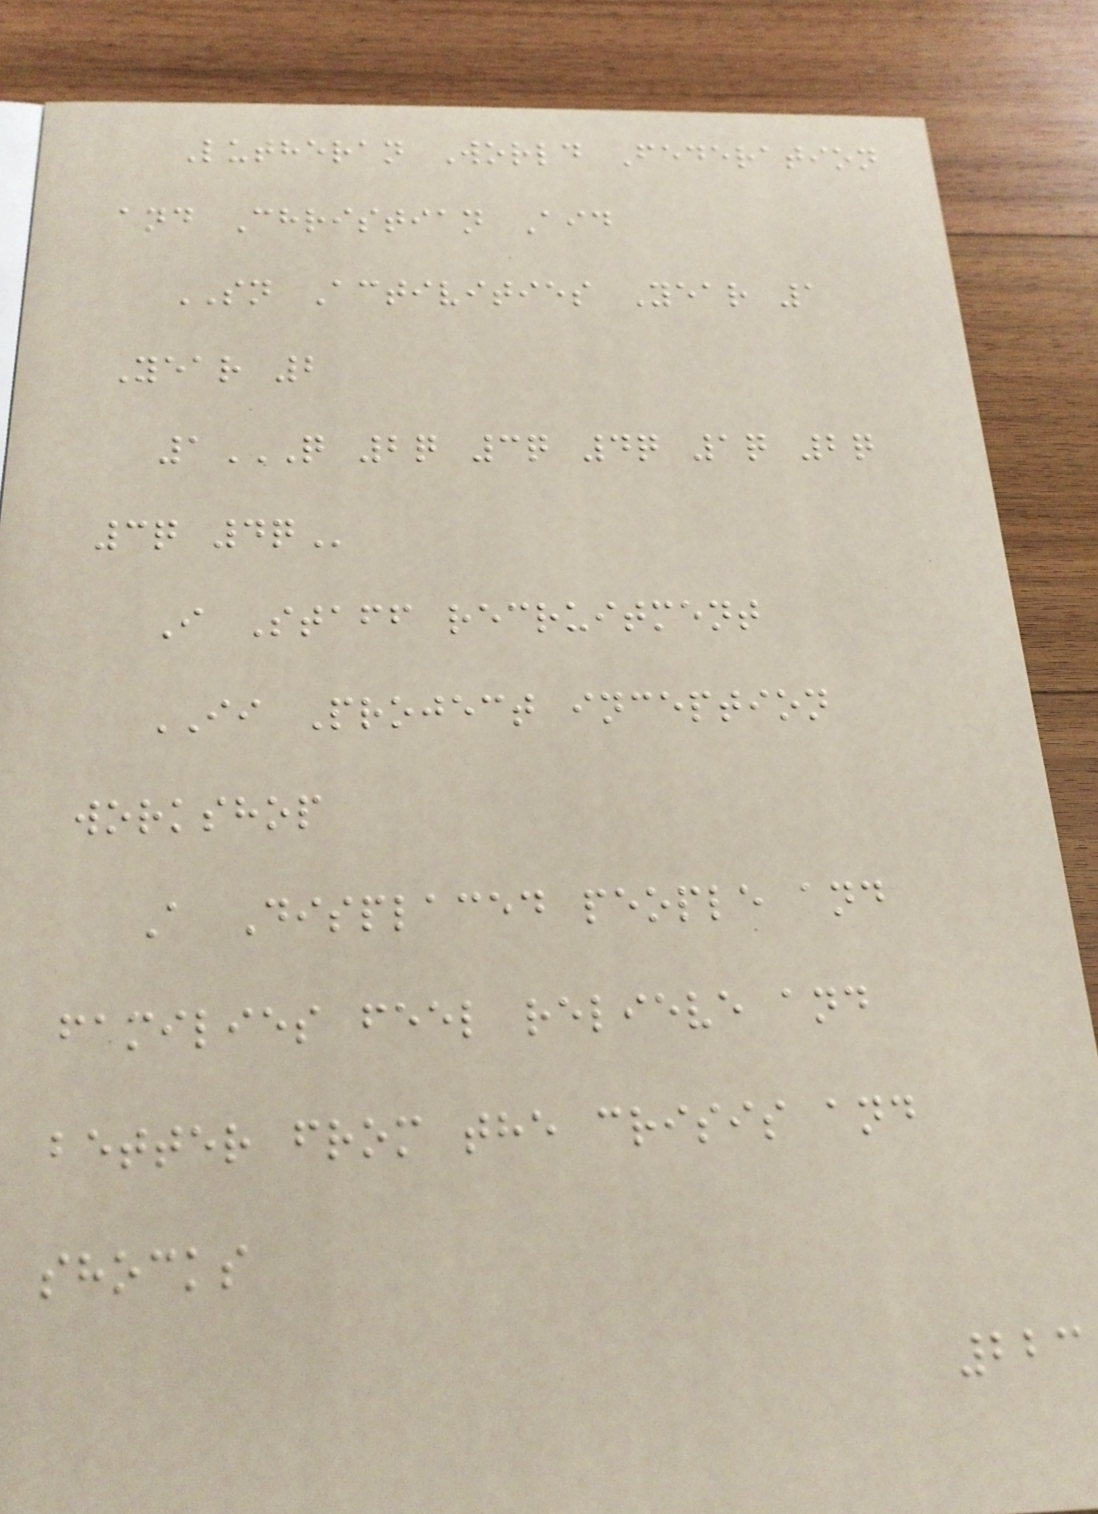Lutheran World Federation
and Christian Aid
SN Activities Year 1
Year 2
1Q 2Q 3Q 4Q 1Q 2Q
3Q 4Q
I Staff recruitment
II Project inception
workshop
A Displaced people and
families feel relieve and
better from the crisis and
shocks
223
